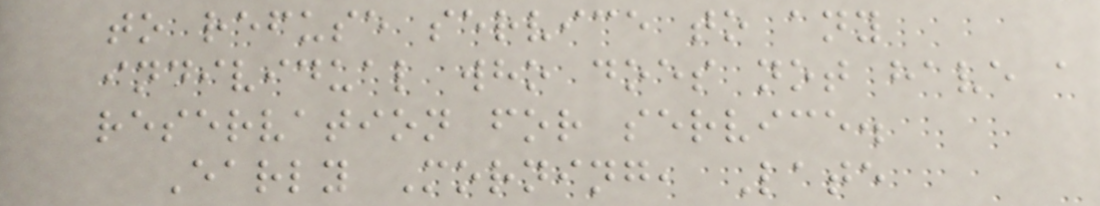to refuse service to any
individual who does not have a
reservation for service.
Early Morning, Late
